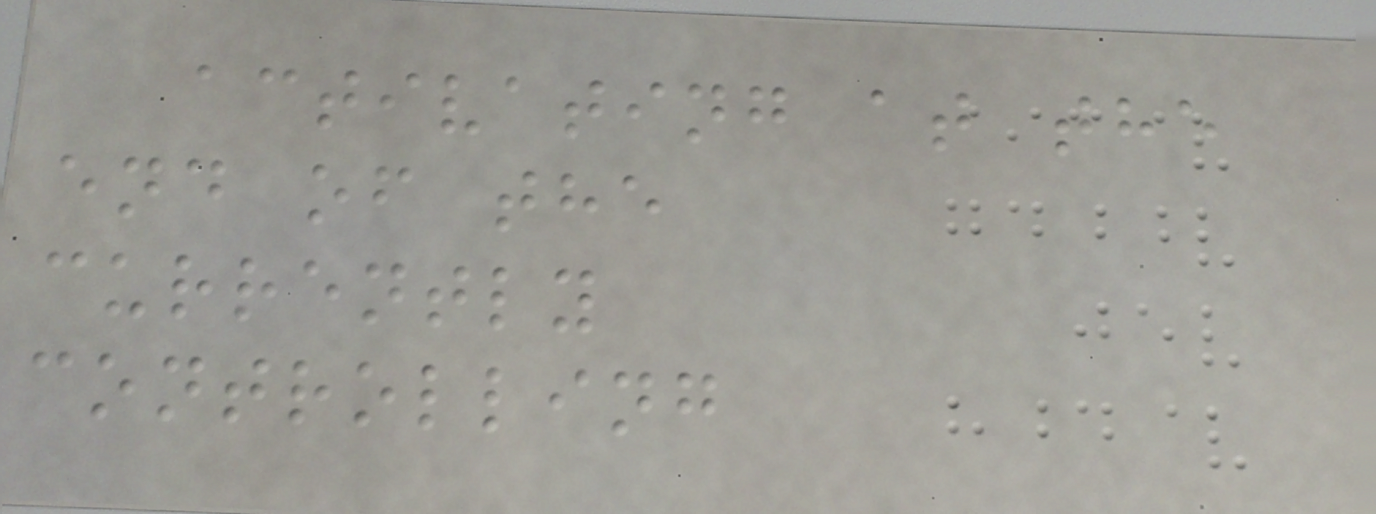activating at the
end of the
currently
controlling
